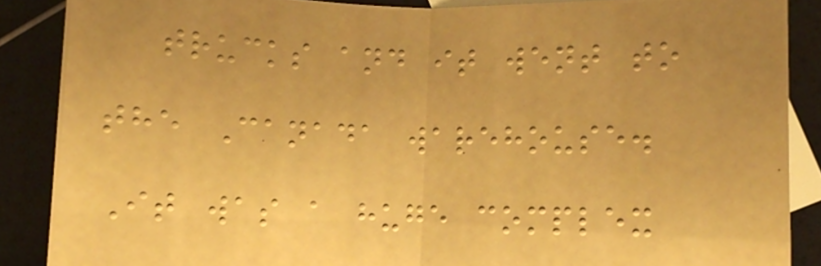trucks and it went to
the Canada warehouse.
It was a huge complex
